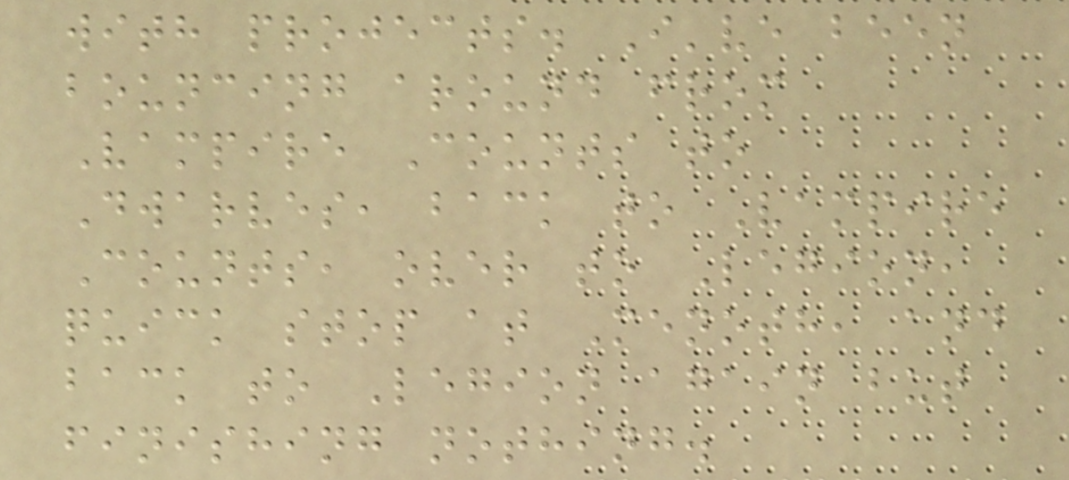with projects. I've been
bouncing around from
Vampire Counts to
Dwarves, back to Vampire
Counts, over to Legion,
quick stop at Menoth, and
back to Legion again but
finishing nothing.
